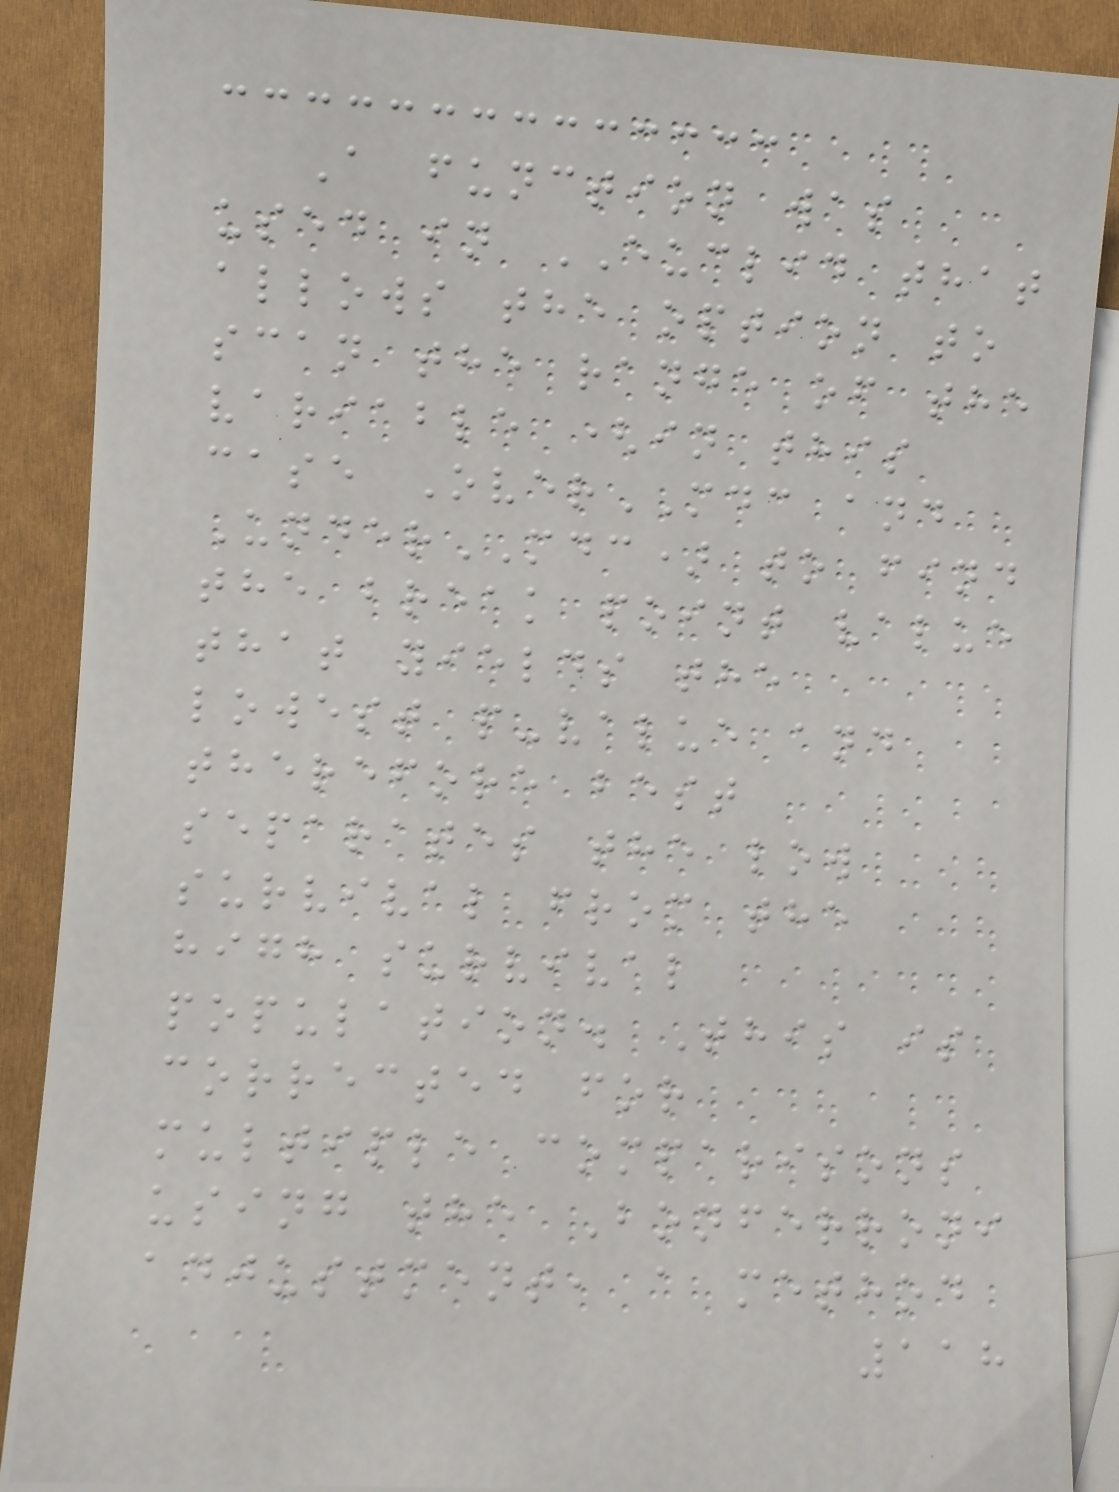A function was
used in EUCLID that
allows the option to
scan the range of the
variable (in this
case OverMDC and
UnderMDC) to find
the break point value
that yields the
lowest p-value and
therefore best
separates the low
survival from the
high survival
population. This is
corrected for
multiple comparisons
using the Bonferroni
adjustment, a method
118
